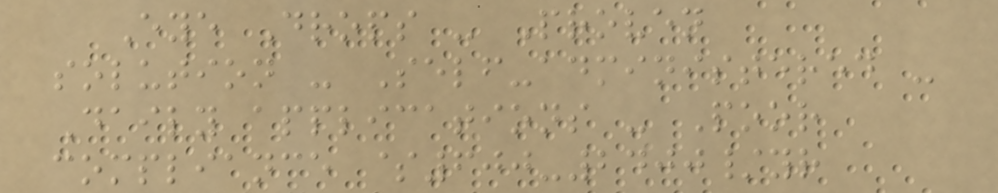Eye Drops - Proven
solution - Self-administered -
Daily applications - Poor
compliance $600-2400/yr
